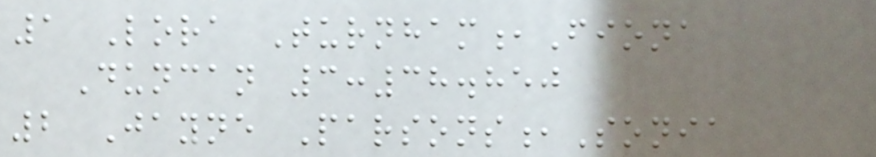1 Lora Turnham,Fiona
Duncan 3:38.850
2 Jayne Parsons,Sonia
